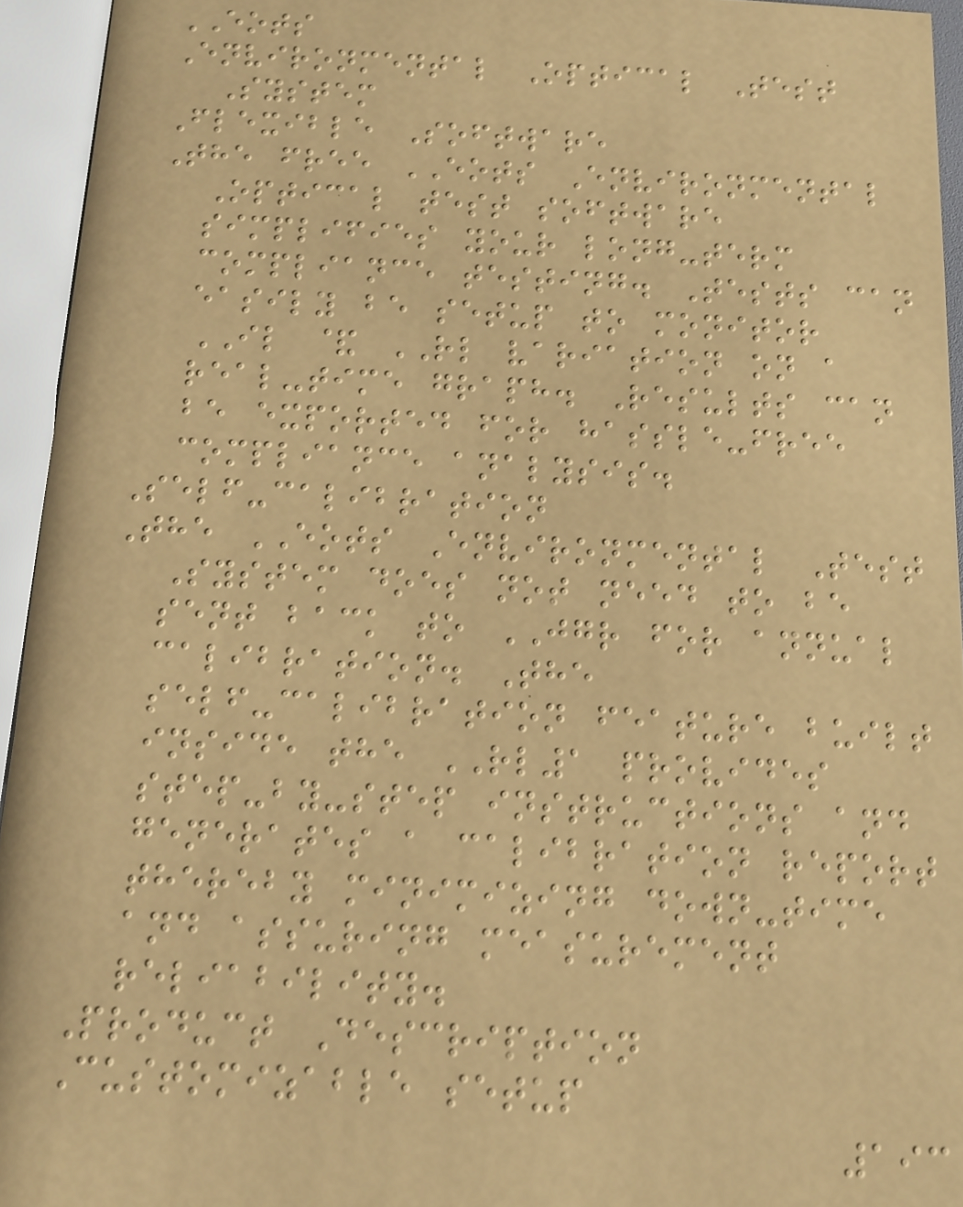EOTS
Environmental Optical Test
System
Flexible Software
The free EOTS Environmental
Optical test software
simplifies your long-term
compliance testing. Tests can
easily be setup to monitor
IL & RL variation on a
real-time graph. Results can
be exported for hassle-free
compliance analysis.
Self-calibration
The EOTS Environmental Test
System does not need to be
sent back to JGR for annual
calibration. The
self-calibration feature built
inside the RL1 provides
step-by-step instructions and
generates a calibration report
thereby minimizing down-time
and assuring measurement
reliability.
Product Description
Customizable setup
193
